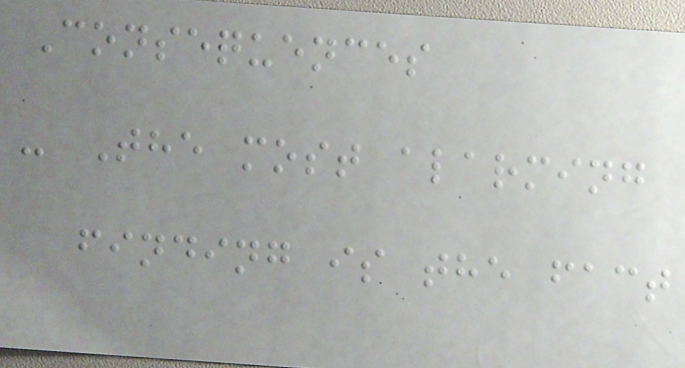Consequences
- The most alarming
finding is the fact
